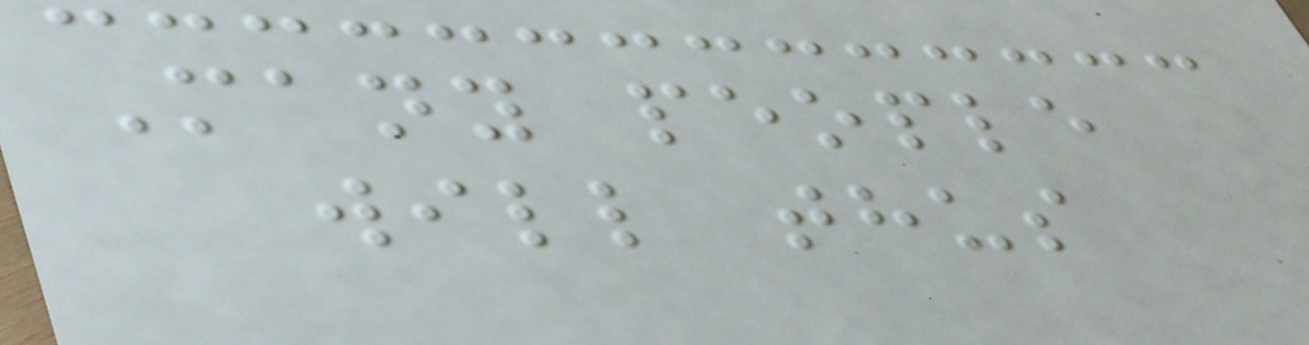Many people
will thus
